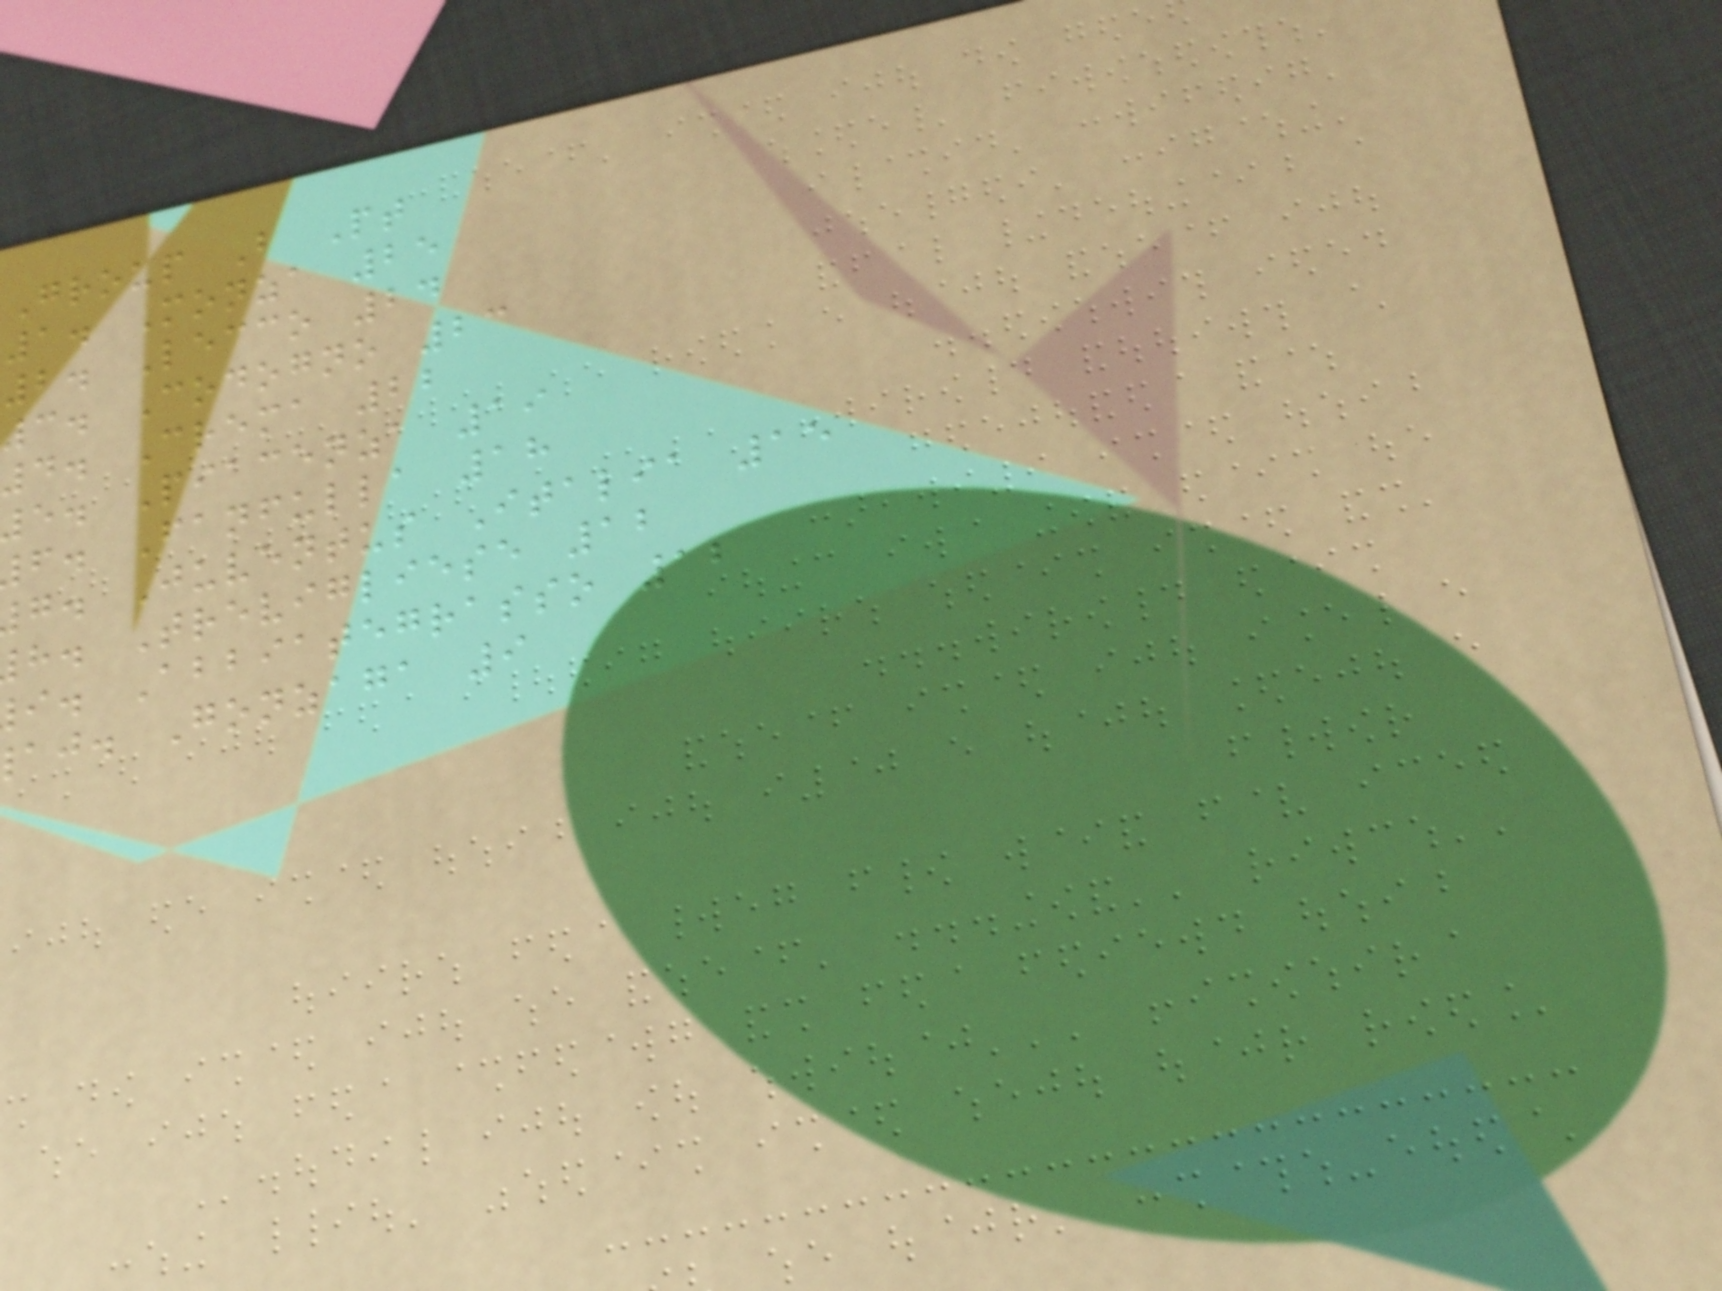Group B Pt
1. Monza 25
2. Lecco 24
3. Codogno 23
4. Crema 22
e. Piacenza 19
f. Fanfulla 18
g. Juventus Italia 15
h. Trevigliese 12
i. Abbiategrasso 12
aj. Gonzaga 9
